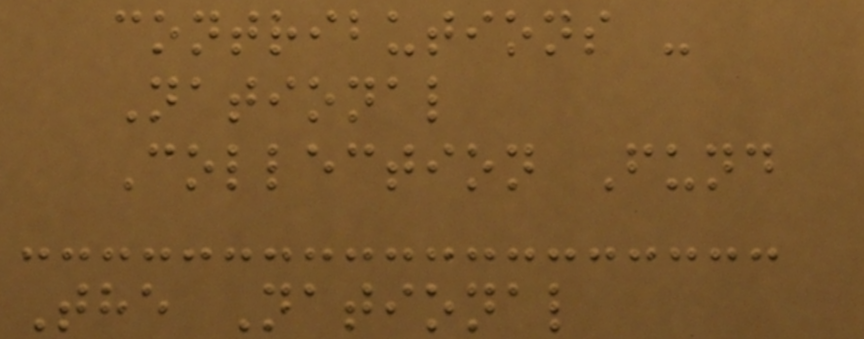contributions -
National
Collection Fund
The National
